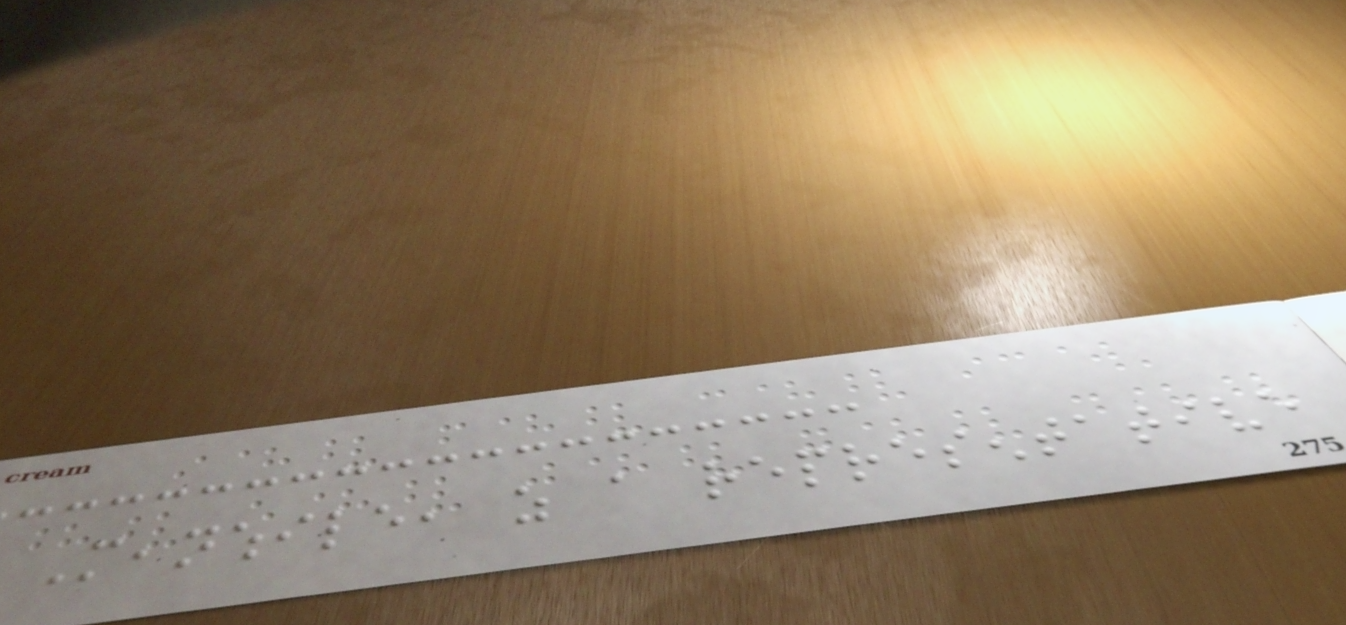Meanwhile, as a representative
